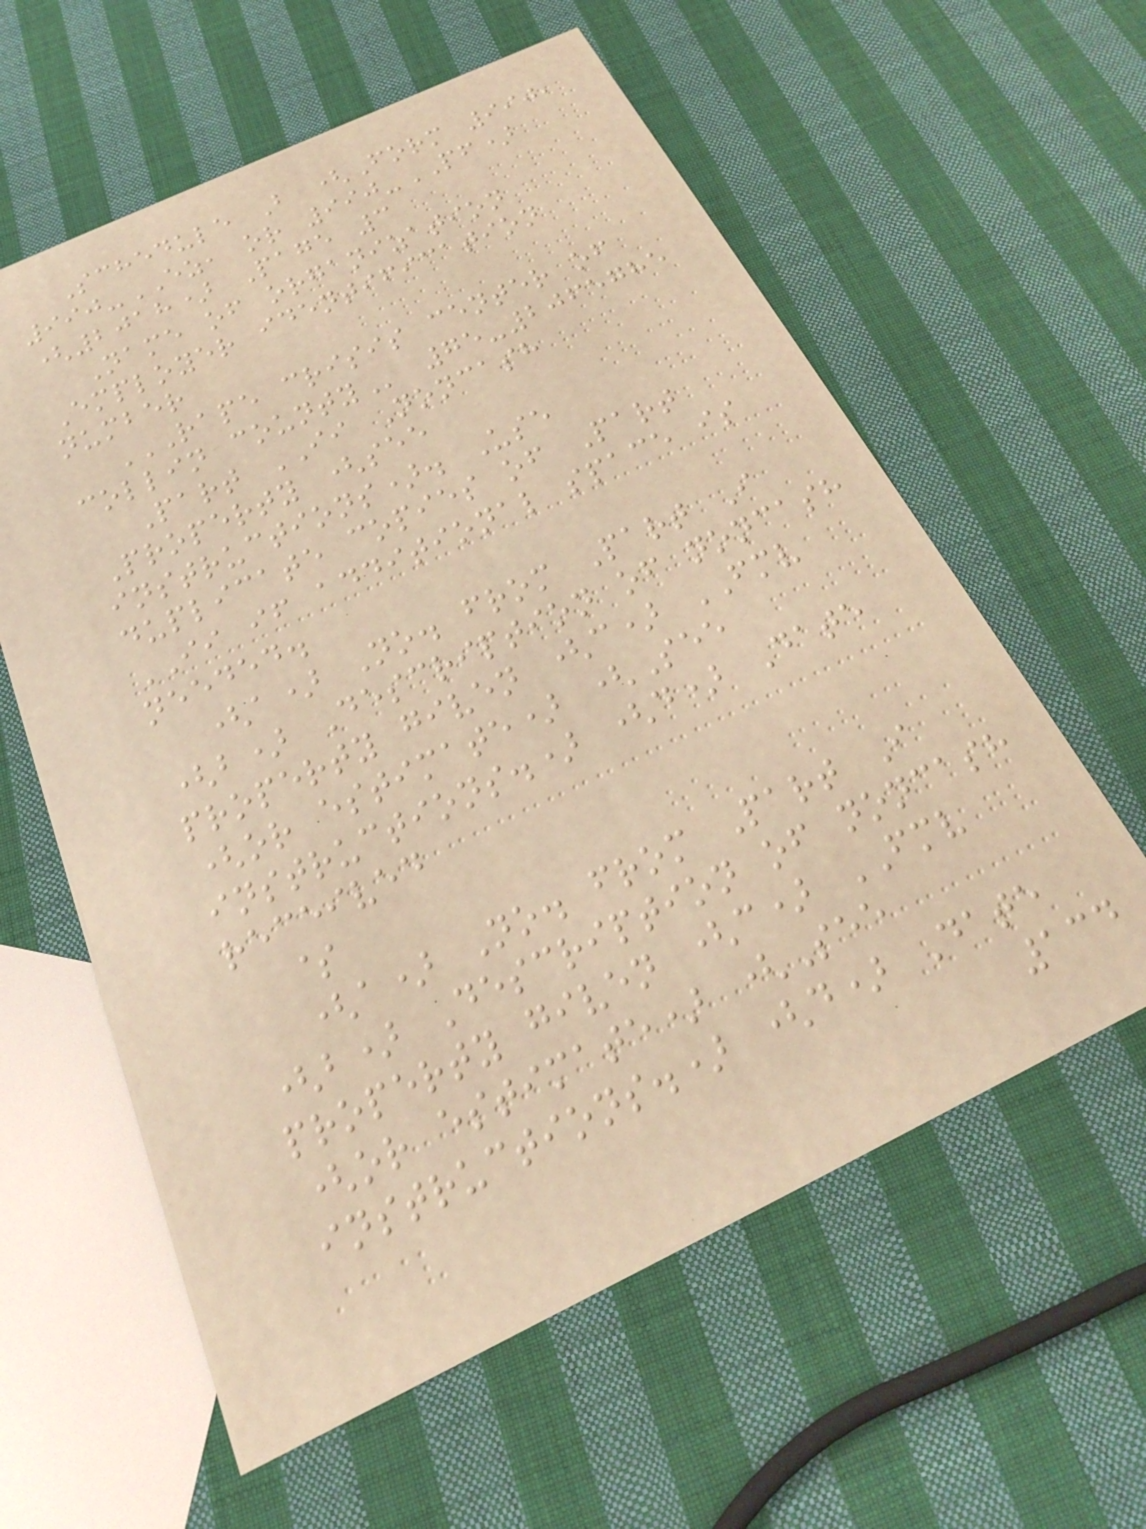Schedule B (Form 990,
990-EZ, or 990-PF)
(2018) Page 3
Name of organization
Employer identification
number
RAPE CRISIS CENTER OF
COLLIN COUNTY 75-2065785
Part II Noncash
Property (see
instructions). Use
duplicate copies of Part
II if additional space is
needed.
(a) No. from Part I
(b) Description of noncash
property given (c) FMV
(or estimate) (See
instructions.) (d) Date
received
$
(a) No. from Part I
(b) Description of noncash
property given (c) FMV
(or estimate) (See
instructions.) (d) Date
134
